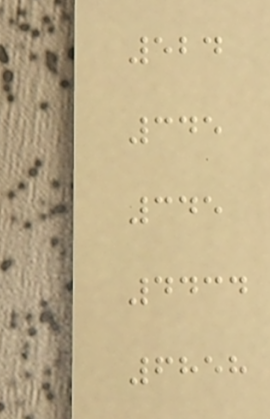524
345
345
4434
6858
